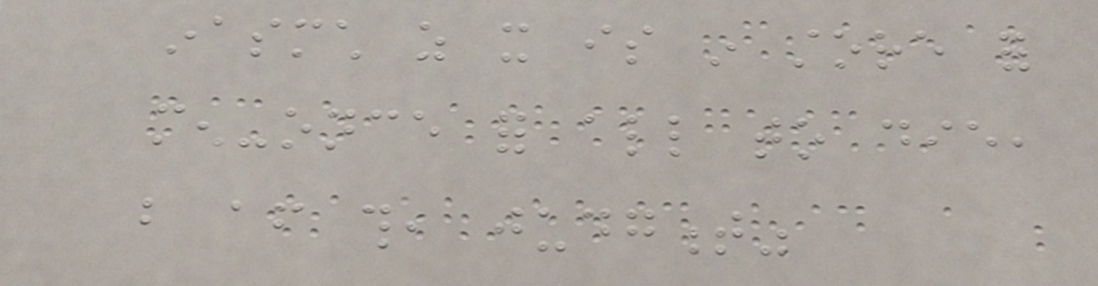inasmuch as it is in store for
men-once for all to die,
but after this, judgment"
